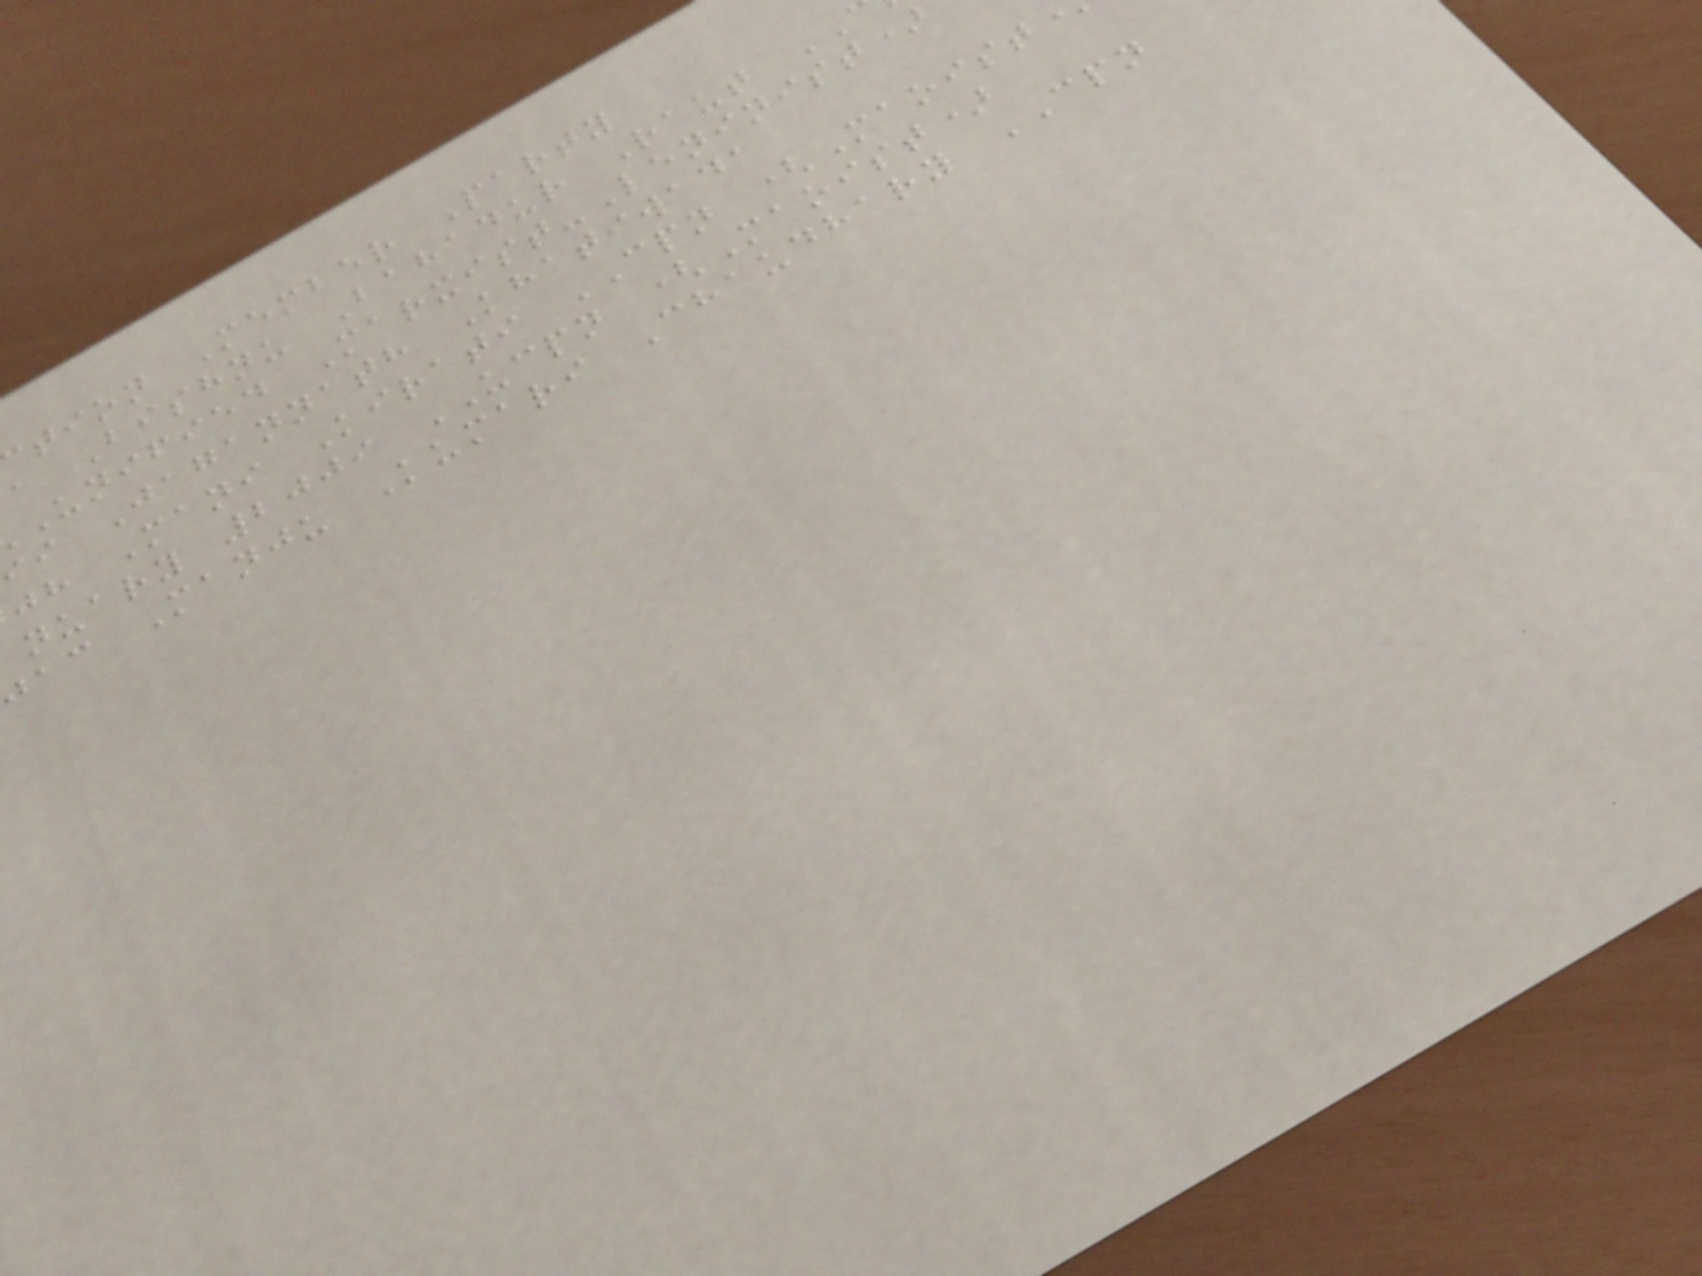tion Member Party
a Bishnu Bahadur Raut
Unified Marxist-Leninist)
i Jagannath Khatiwada
jh Mani Kirati CPN (Maoist
nuary 2009 UCPN (Maoist)
jac Manju Kumari Chaudhary CPN
